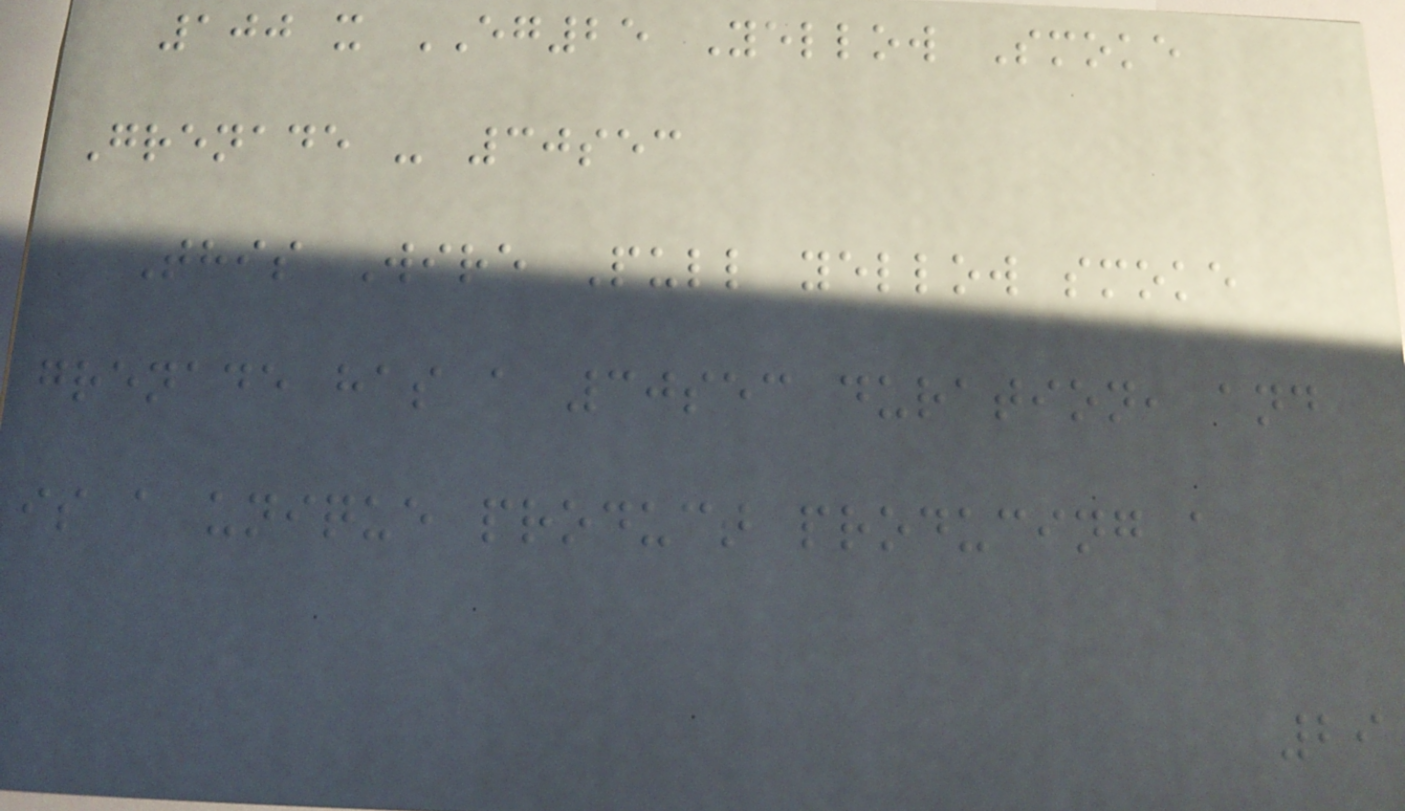100 x EG25 Yellow Smoke
Grenade - 30sec
This Wire Pull yellow smoke
grenade has a 30sec duration, and
is a unique product producing a
29
